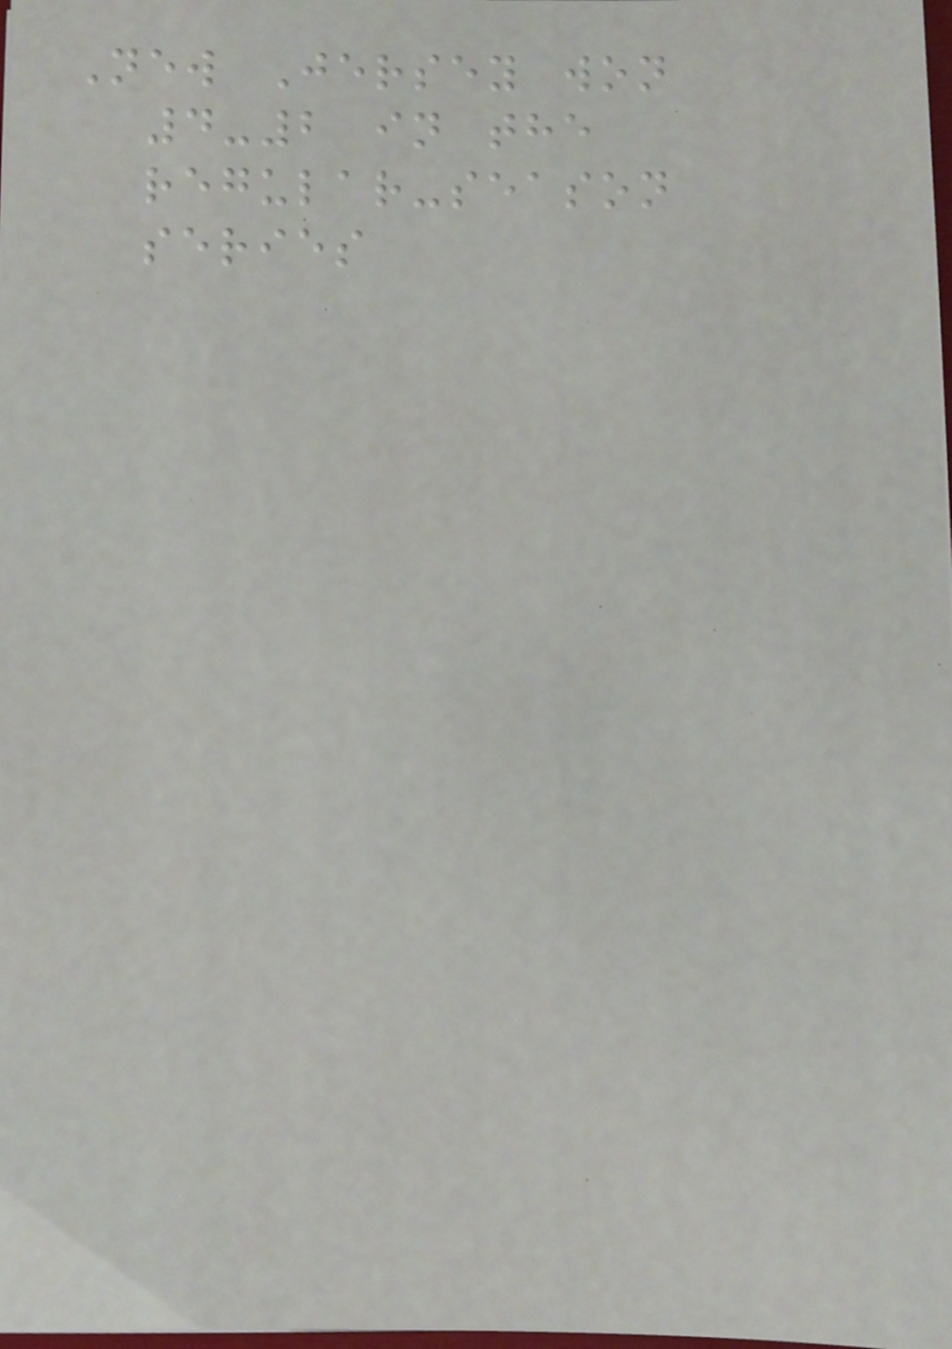New Jersey won
4-2 in the
regular-season
series
